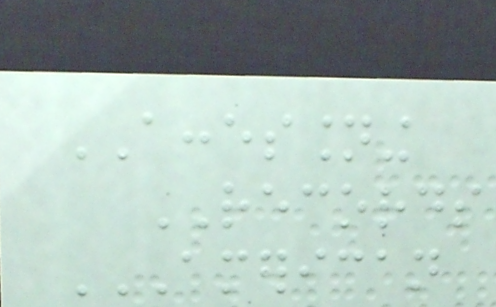ACCESSIONING
RECORDS
AMERICAN
